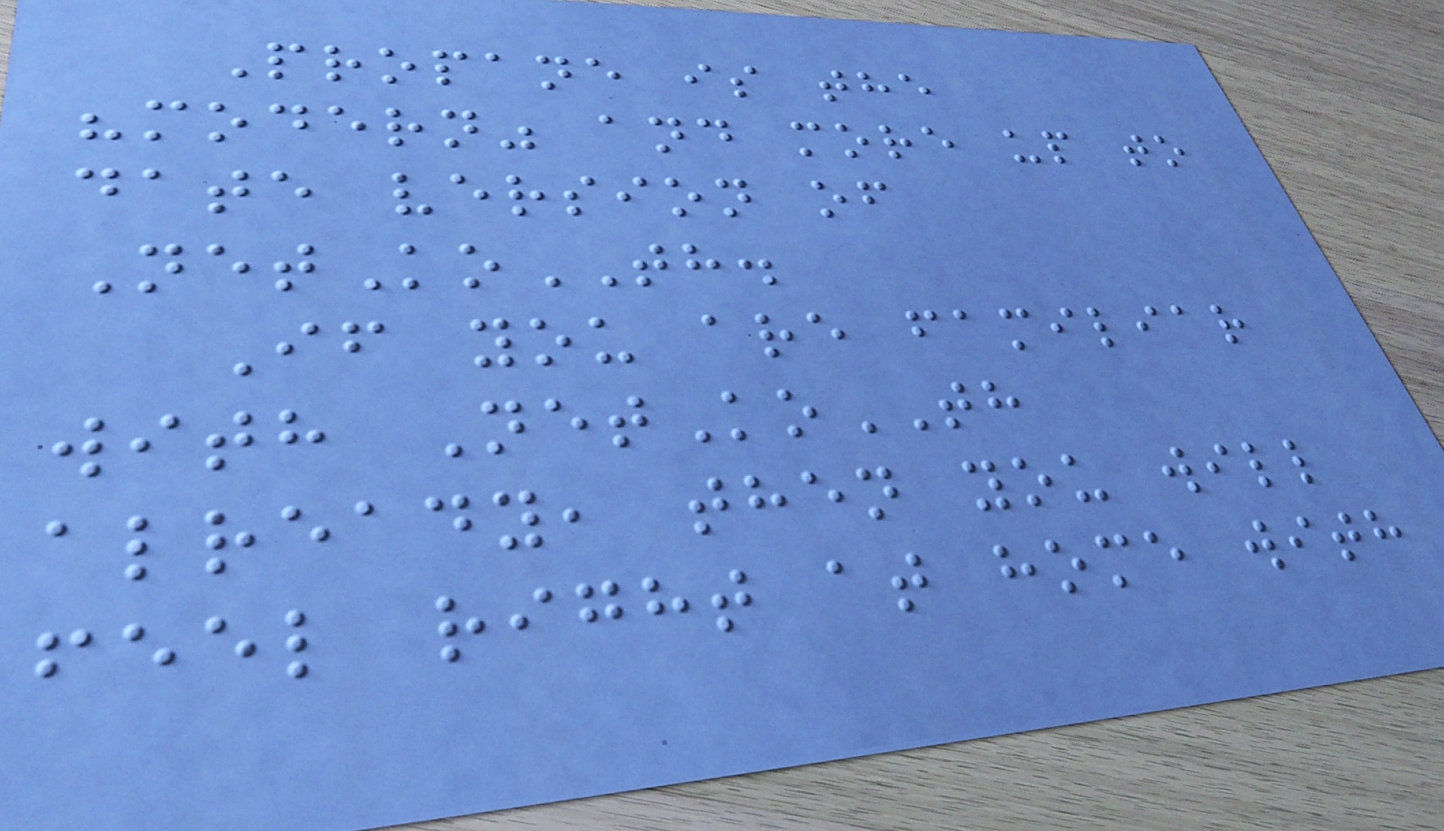Propane is the
"modern" and more up to
date version of
NetKoTH.
If you are familiar
with NetKoTH
already, then you will
feel right at home with
